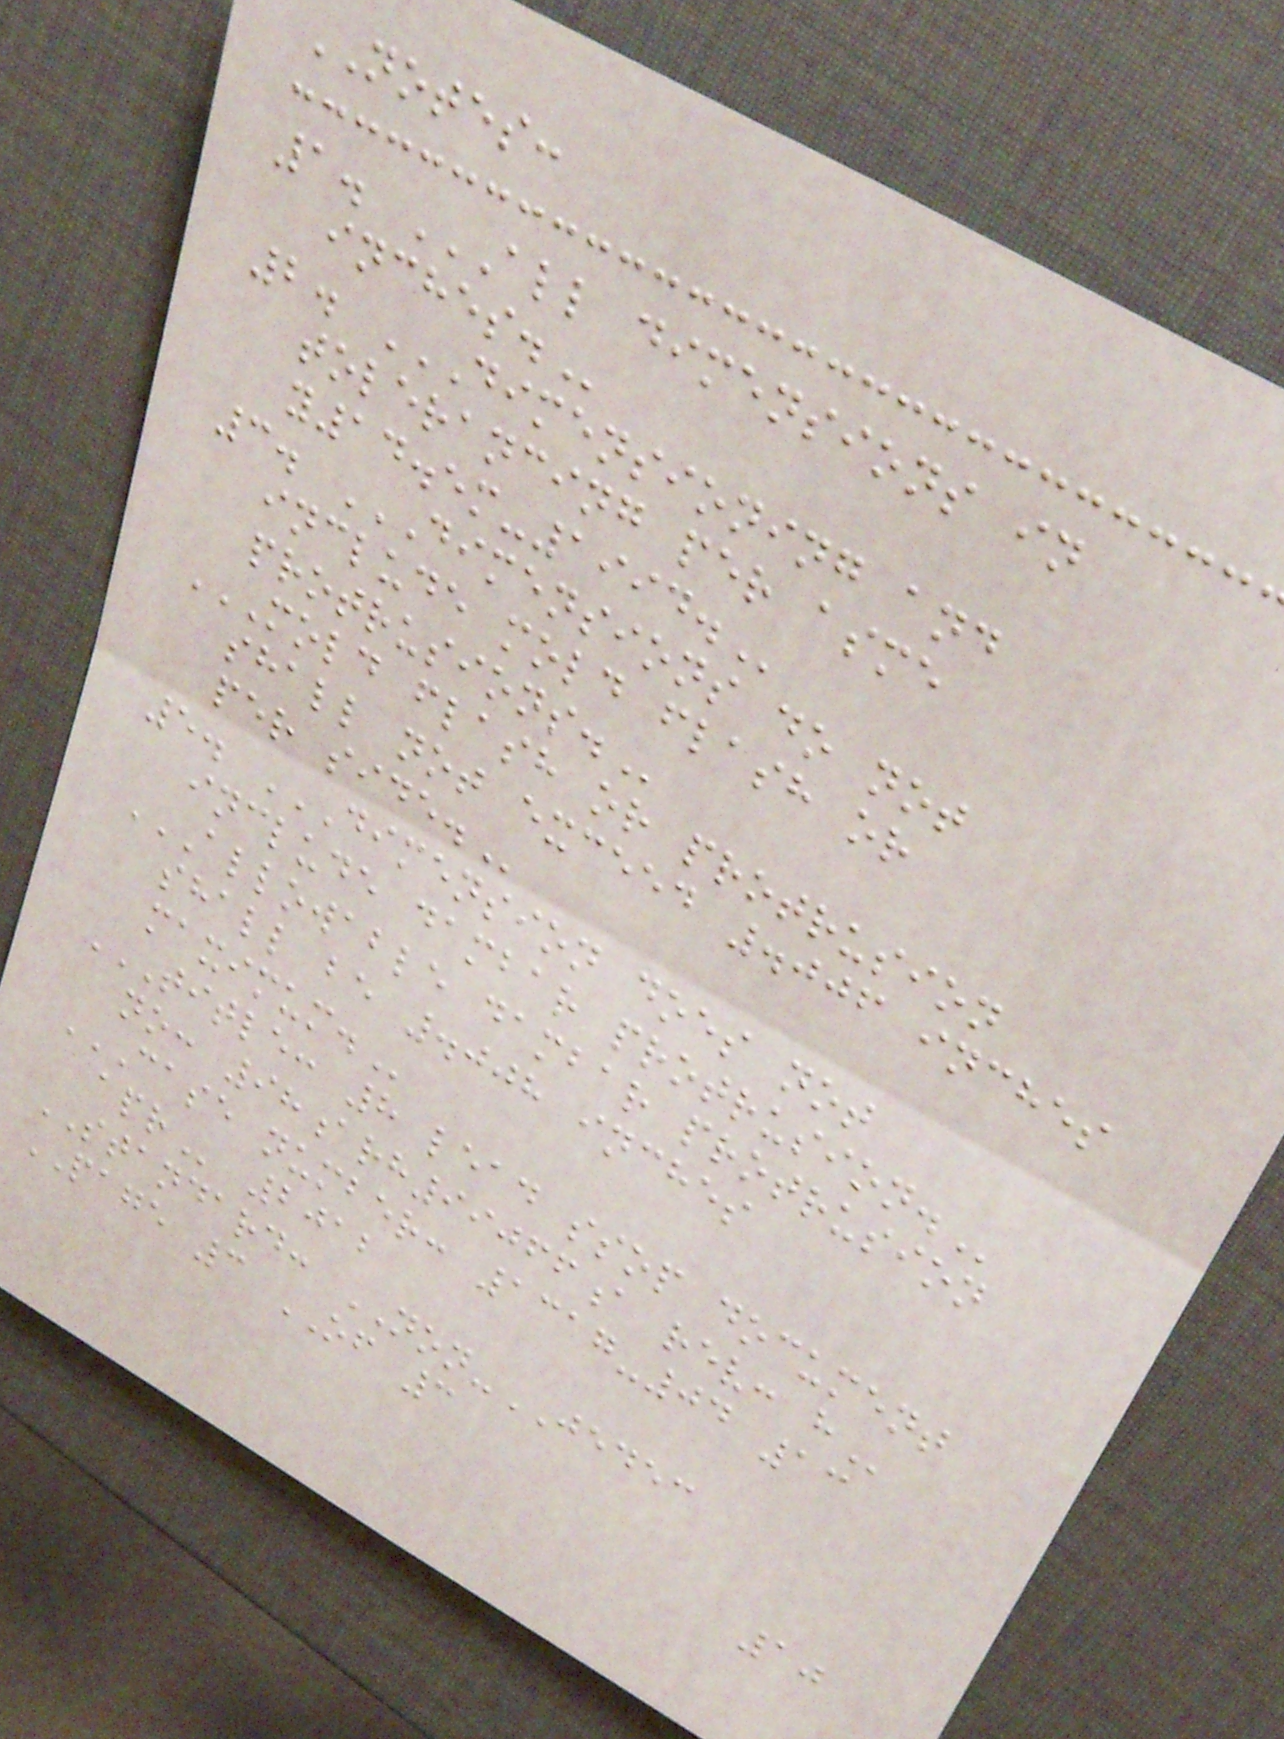NOTES:
1. ALL DIMENSIONS IN
INCHES.
2. DIMENSIONING AND
TOLERANCING PER ASME
Y14.5M-1994.
3. DIMENSIONS DO NOT
INCLUDE MOLD FLASH OR
PROTRUSIONS.
MOLD FLASH OR PROTRUSION
SHALL NOT EXCEED .006 INCHES
PER SIDE.
5. DIMENSION DOES NOT
INCLUDE DAMBAR PROTRUSION.
ALLOWABLE DAMBAR PROTRUSION
SHALL BE .008 INCHES
MAXIMUM.
TITLE: 8 LEAD SSOP DOCUMENT
NO: 98ARH99066A REV: H
CASE NUMBER: 1317-04 13
APR 2012
STANDARD: NON-JEDEC
PAGE 3 OF 3
10
